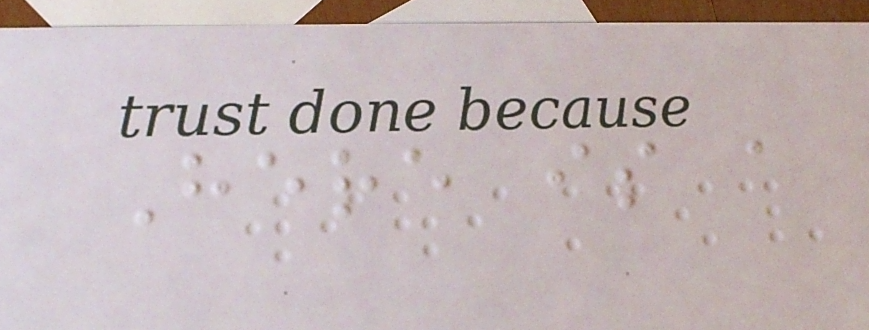Here is a
